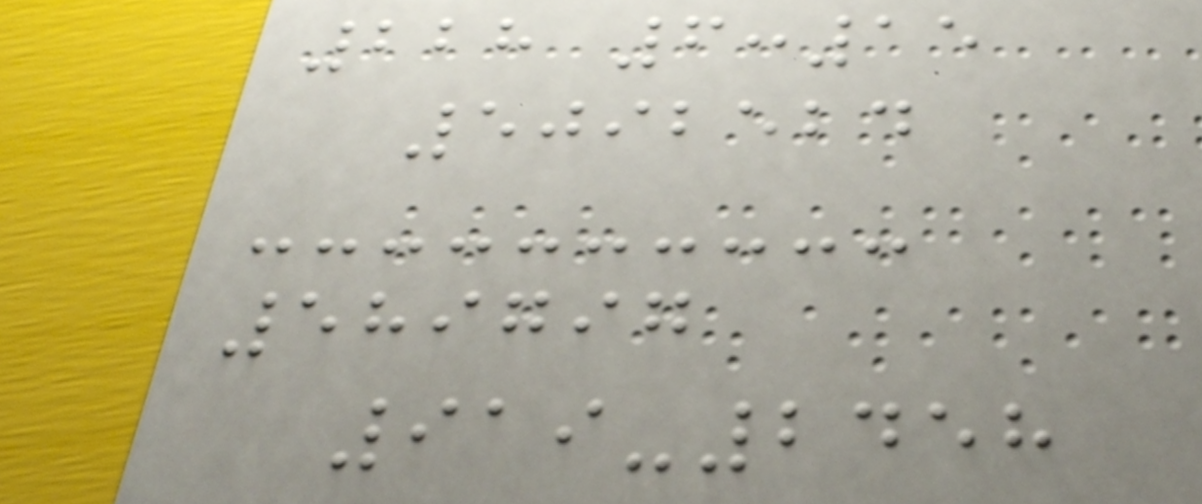228 6:15
5092524
589797
919-2458
